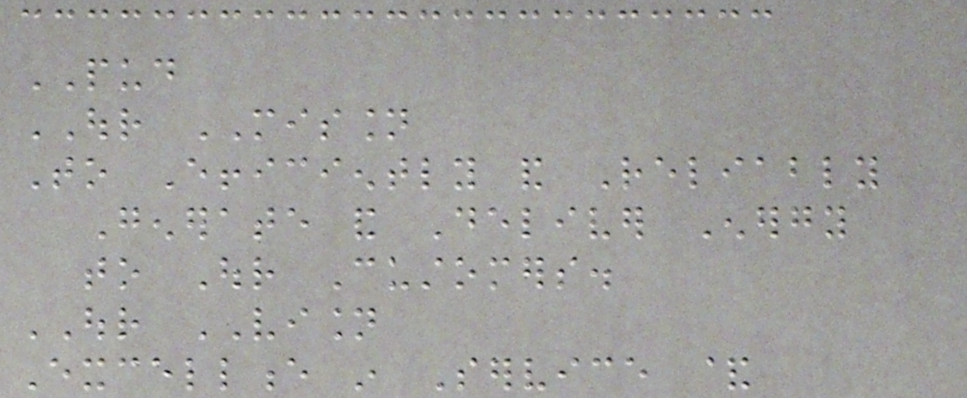PUD
OUR MISSION
To Efficiently and Reliably
Generate and Deliver Energy
to Our Customers.
OUR VISION
Excellence in Service &
